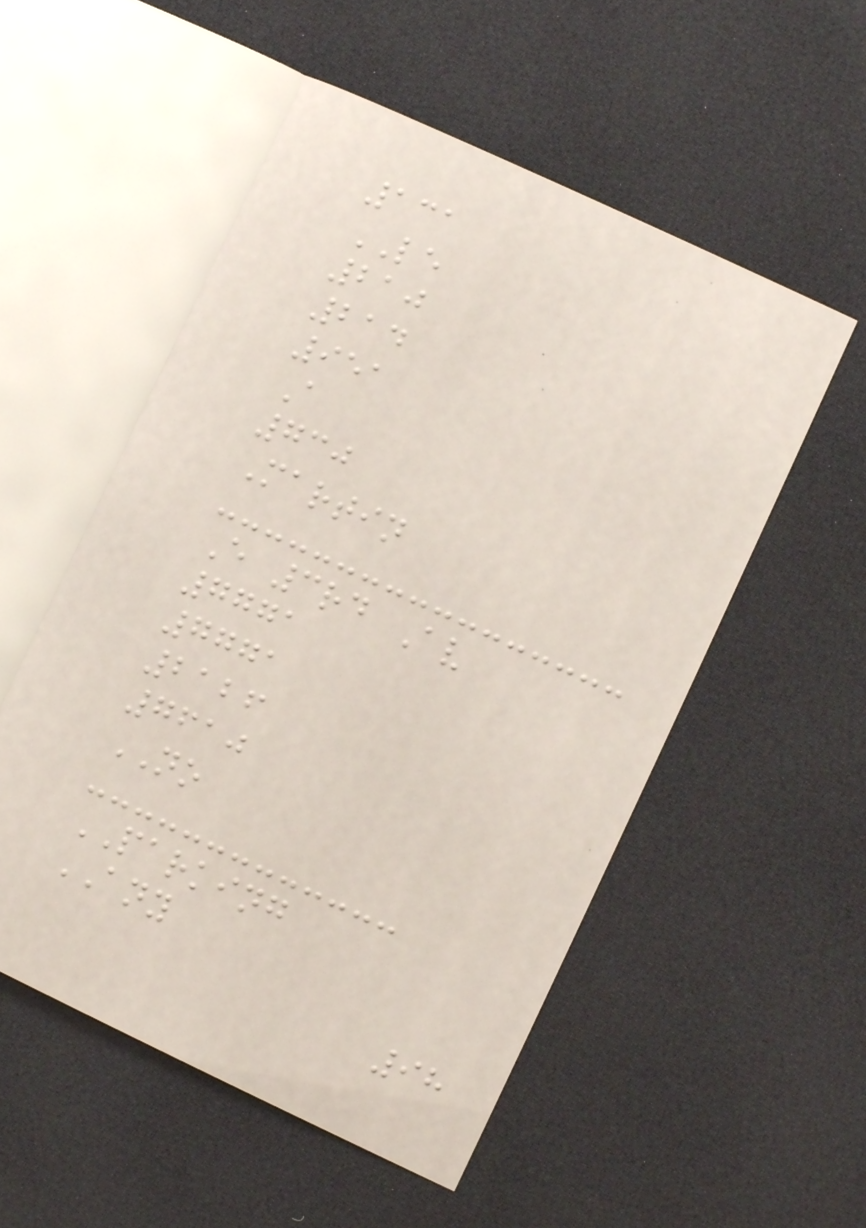131
LE
210
214
951
A
730
Martin
E 3rd Av
7771
7771
2126
7610
NO
PARKING
ANY
98
